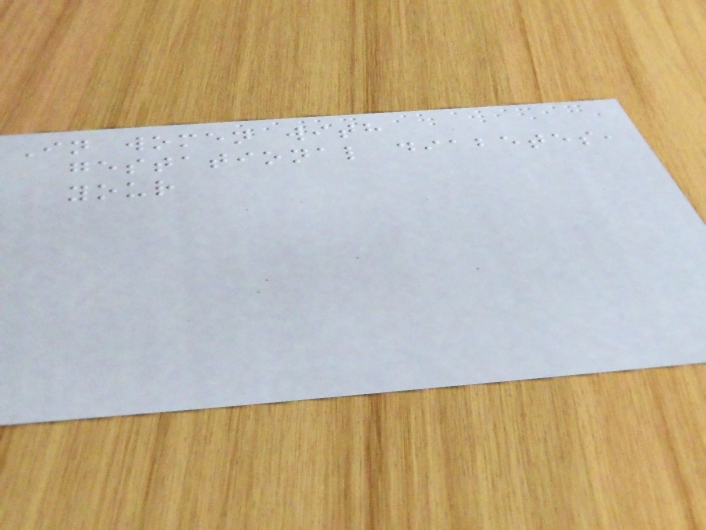In women with
gestational diabetes,
your
